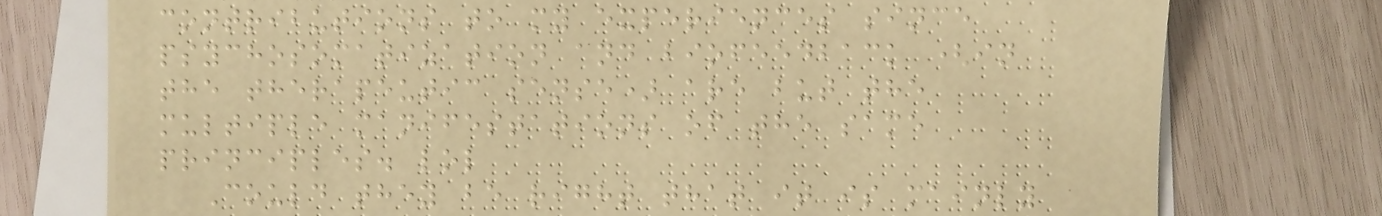contributions to my experiences since
psychosomatization and biofeedback (in
the therapeutic sense) are but the
multiple manifestations of the same
principles. lol
Could they be right that it is mainly
